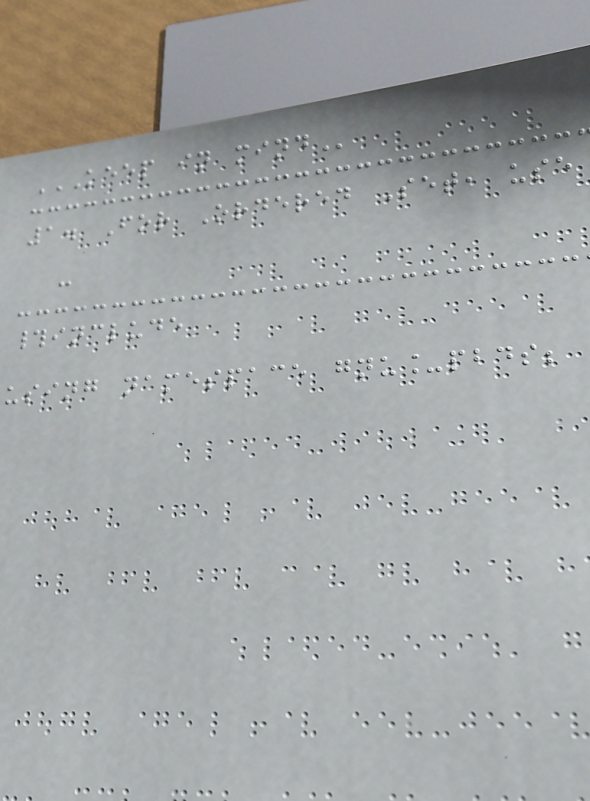KEEP IN MIND
1. For Ordered Set, use
:
#include
using namespace gnu_pbds;
